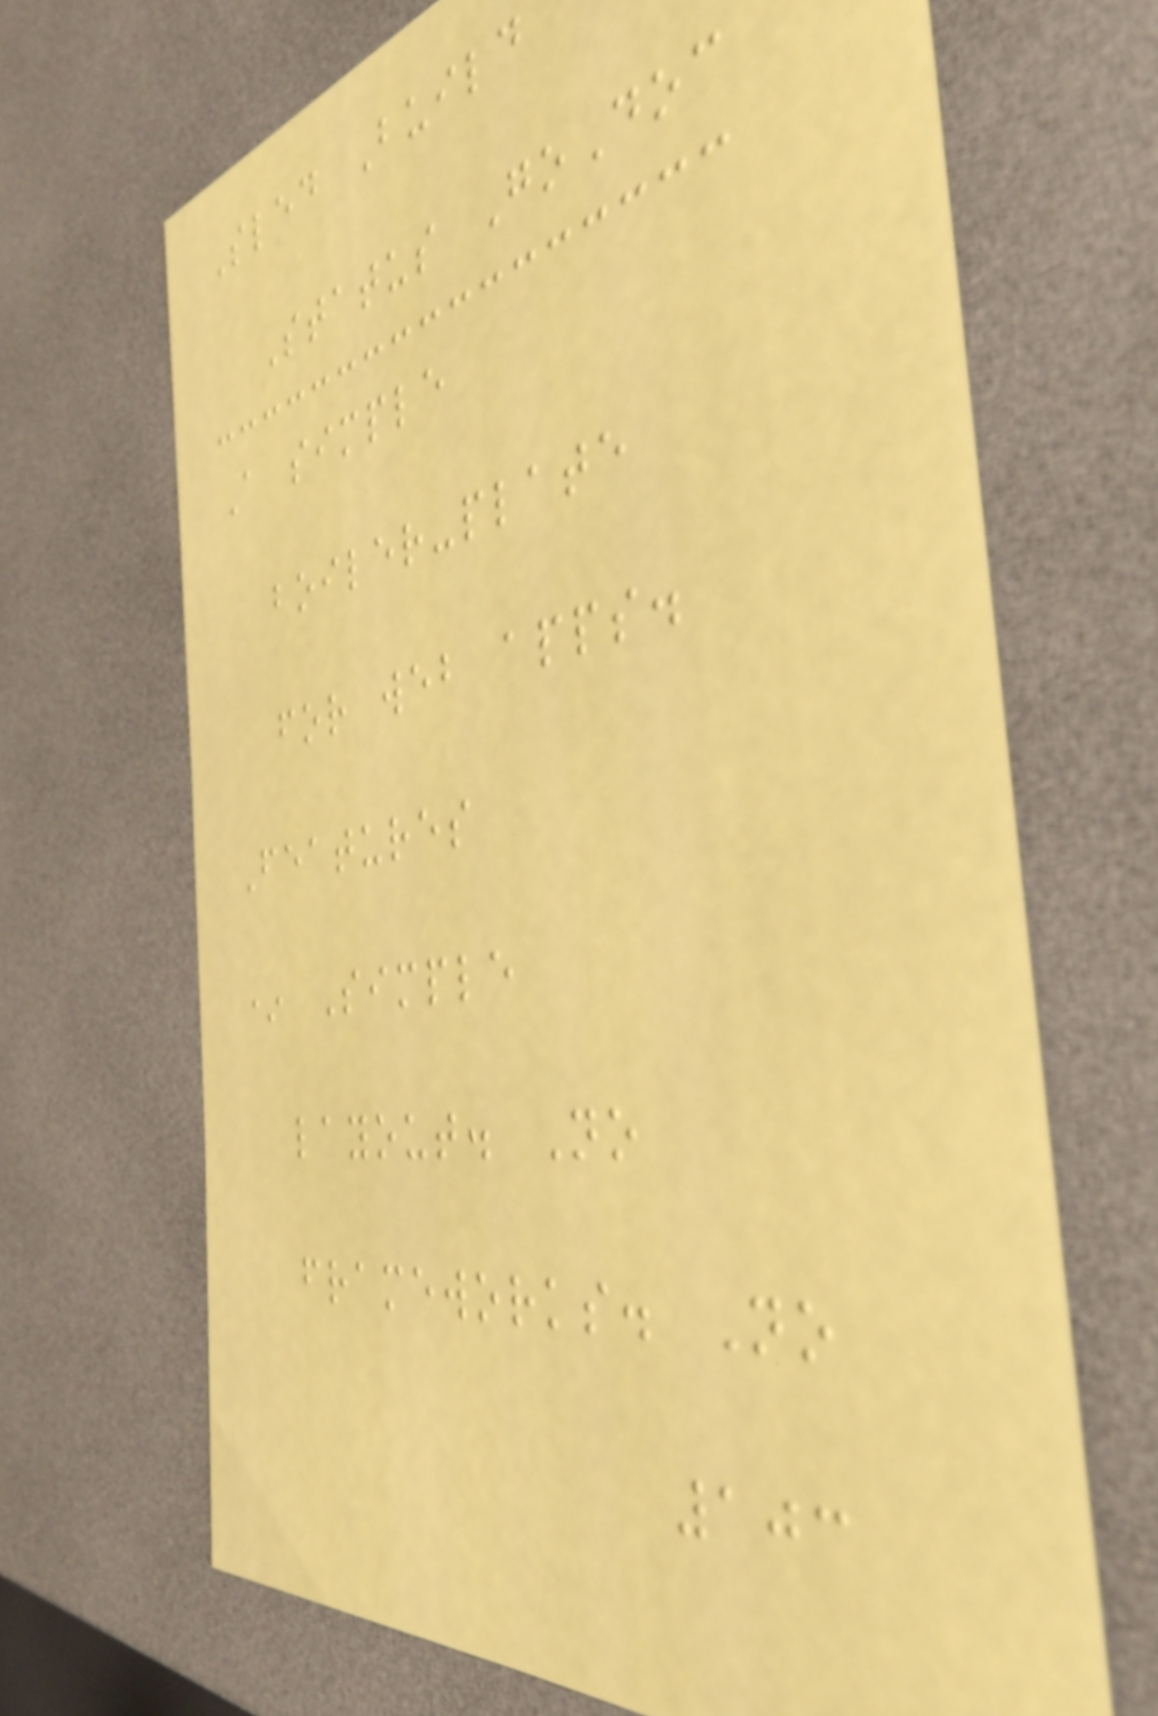Sled Build
Status GoDoc
A simple
boiler-plate
for web apps.
Features
* Simple
layout. No
frameworks. No
103
